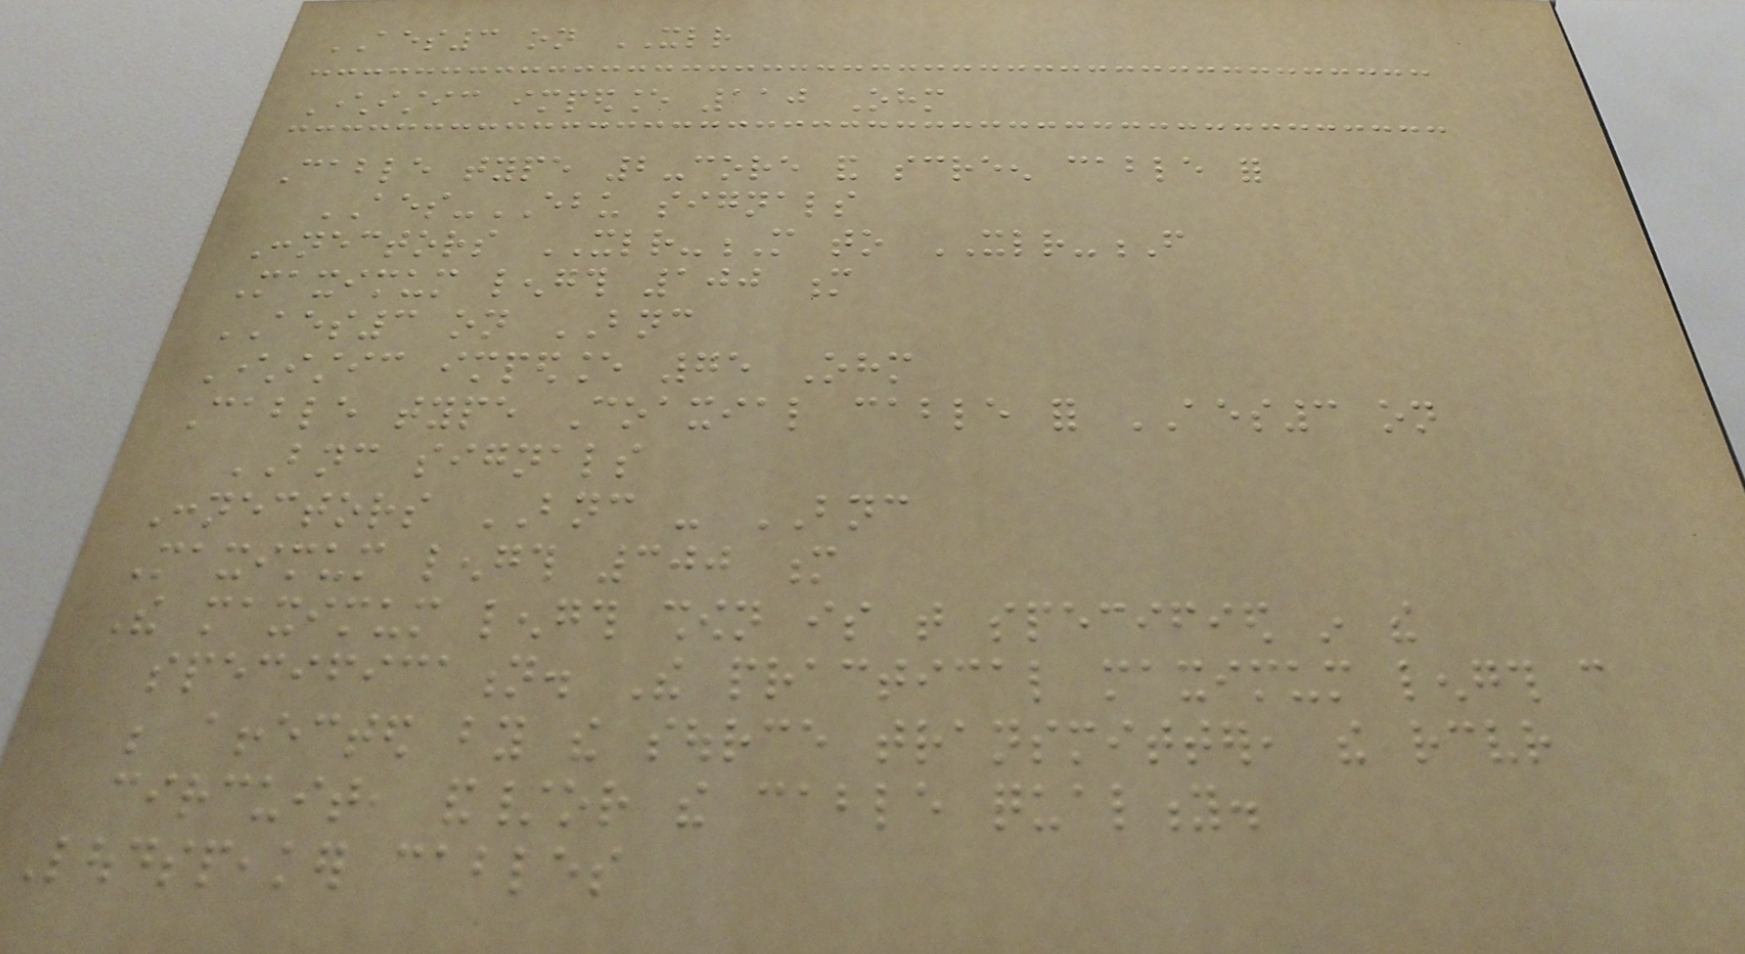AES3 on XLR
Characteristic impedance 110 Ohm
Cable type 2-core and screen cable for
AES-EBU signals
Connectors XLR-M to XLR-F
Maximum length 100 m
AES3 on BNC
Characteristic impedance 75 Ohm
Cable type Coaxial cable for AES3 on
BNC signals
Connectors BNC - BNC
Maximum length 300 m
The maximum length shown is that specified in the
specification. The practical maximum length can
be affected by the source transmitter, the receiver
circuit, and/or the cable quality.
Loudspeaker cables
